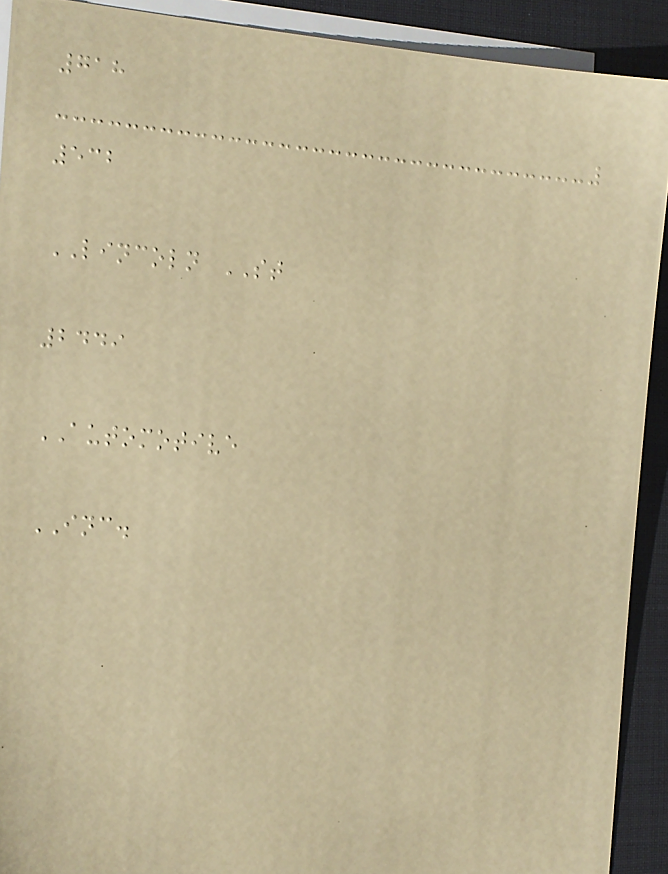718
532
LINCOLN ST
2449
AUTOMOTIVE
INC.
